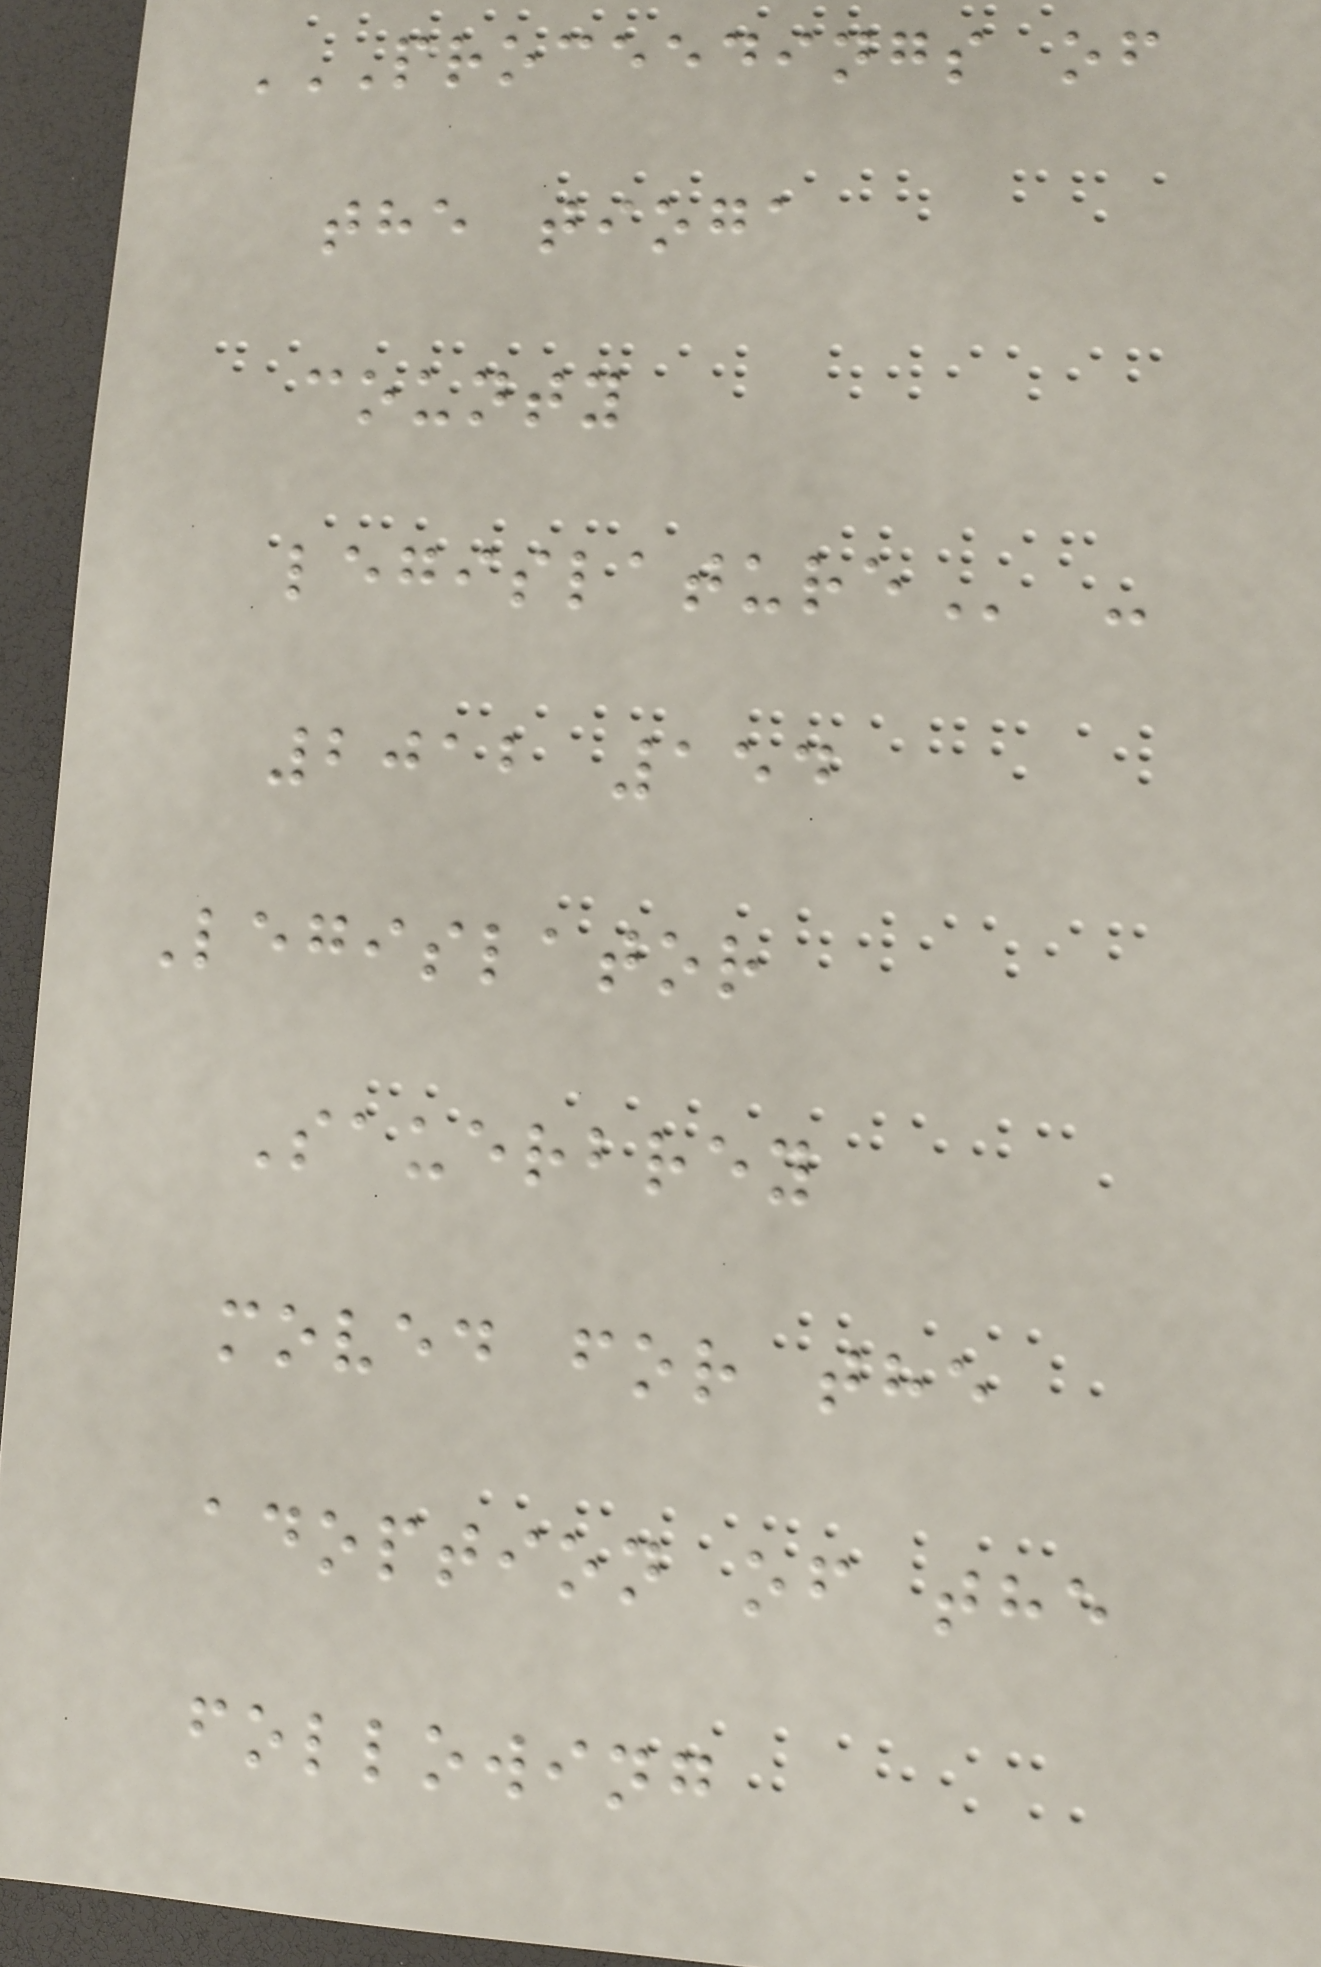PROCEEDINGS OF
THE TIOGA
COUNTY
LEGISLATURE -
2012 154
Legislator
Sauerbrey
moved for the
adoption of the
following
